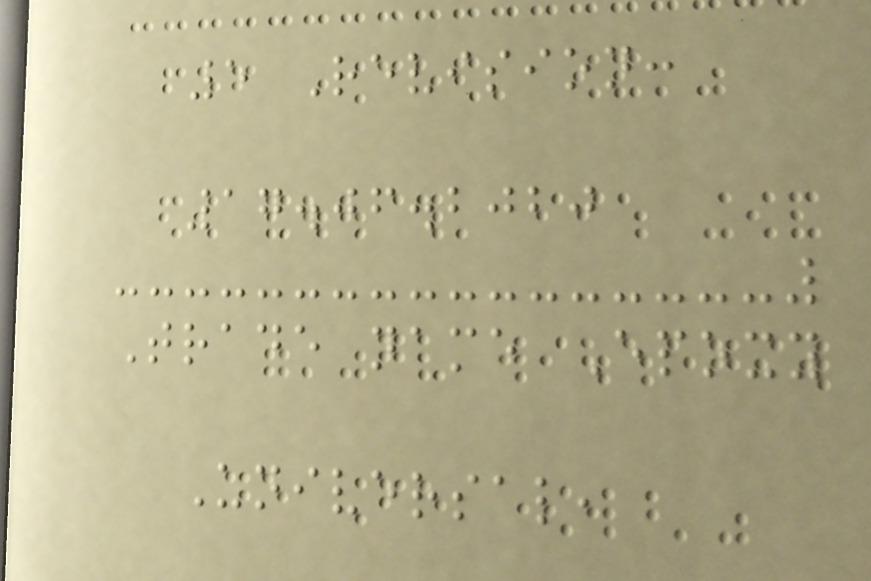5 Revision:
17.06.2020
Trade name Epoxy
Universal,
